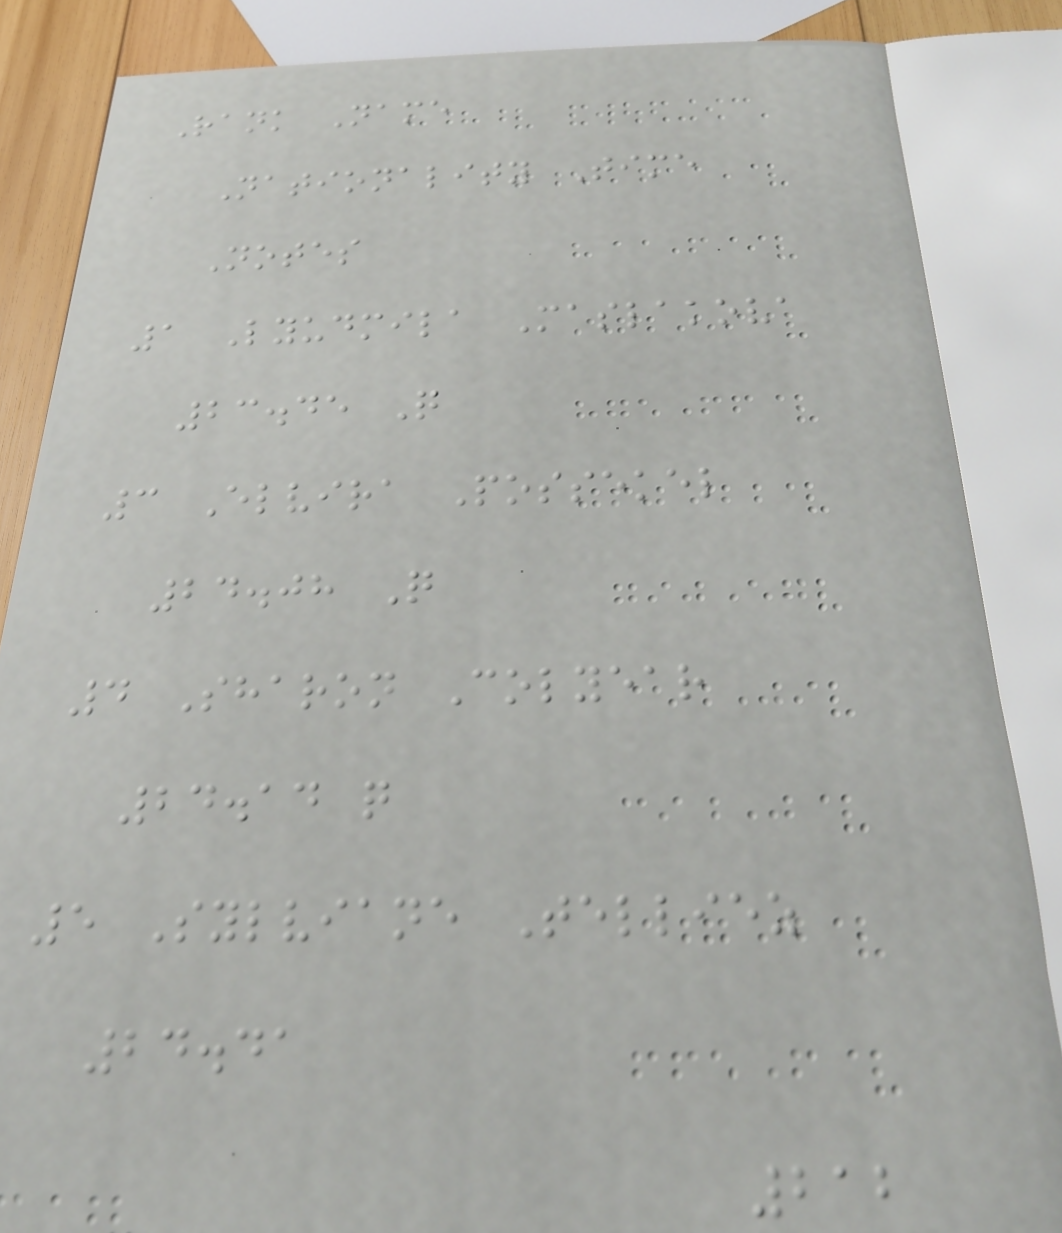Rank Name
Nationality Time
Notes
1 Lyudmila Maslakova
23.45 Q
3 Elvira Possekel
24.08 Q
4 Sharon Colyear
24.14 q
5 Sylviane Telliez
24.41
212
